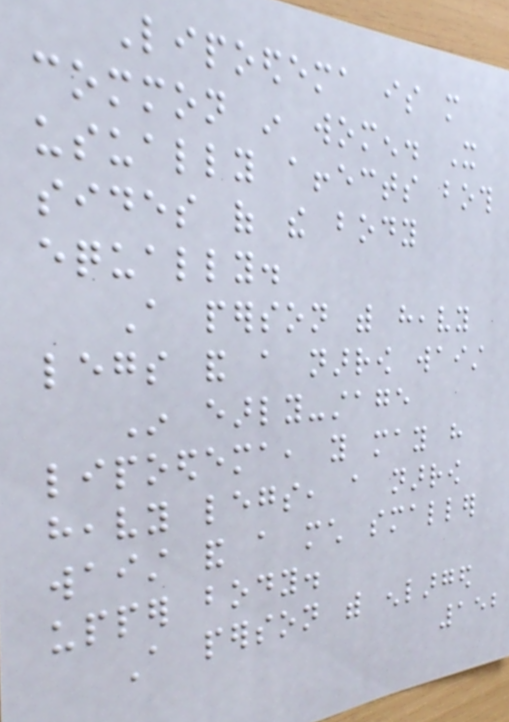Lipoedema is more
common in women. It
usually affects both
sides of the body
equally.
A person with heavy
legs and a narrow waist
In early-stage
lipoedema, you may have
heavy legs, a narrow
waist and a much smaller
upper body.
A person with enlarged
152
